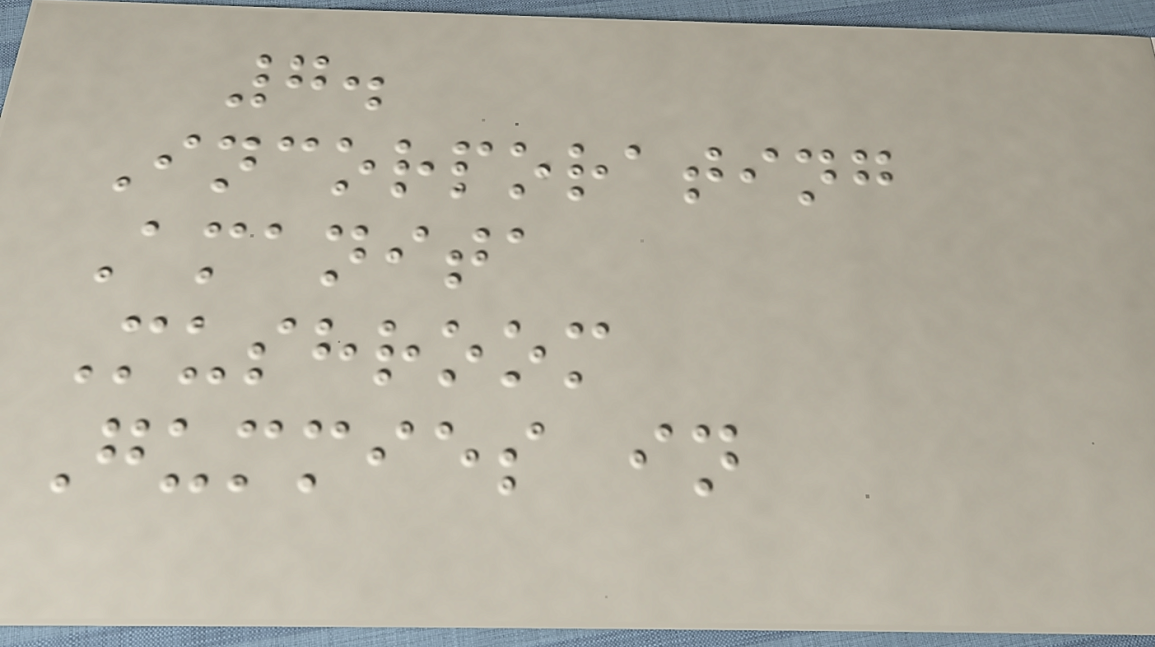7.
Incorporating
Amanita
Mushroom
Gummies in
